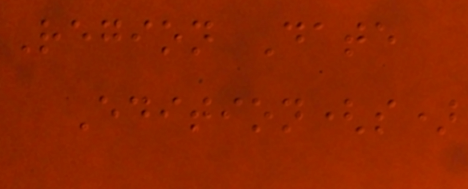Region Date
Edition(s)
